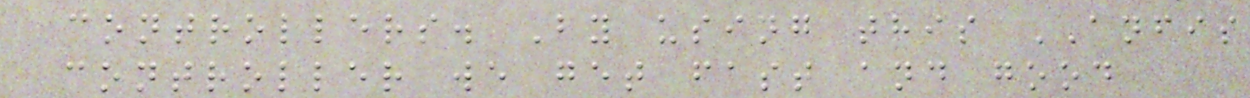controllers. By using this ANFIS
controller we get fast and good
